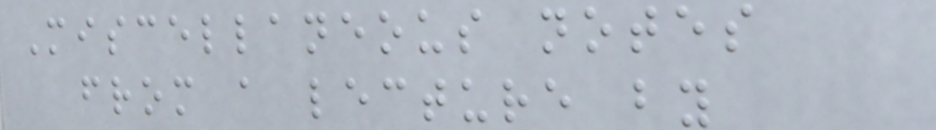Miscellaneous notes
from a lecture by
